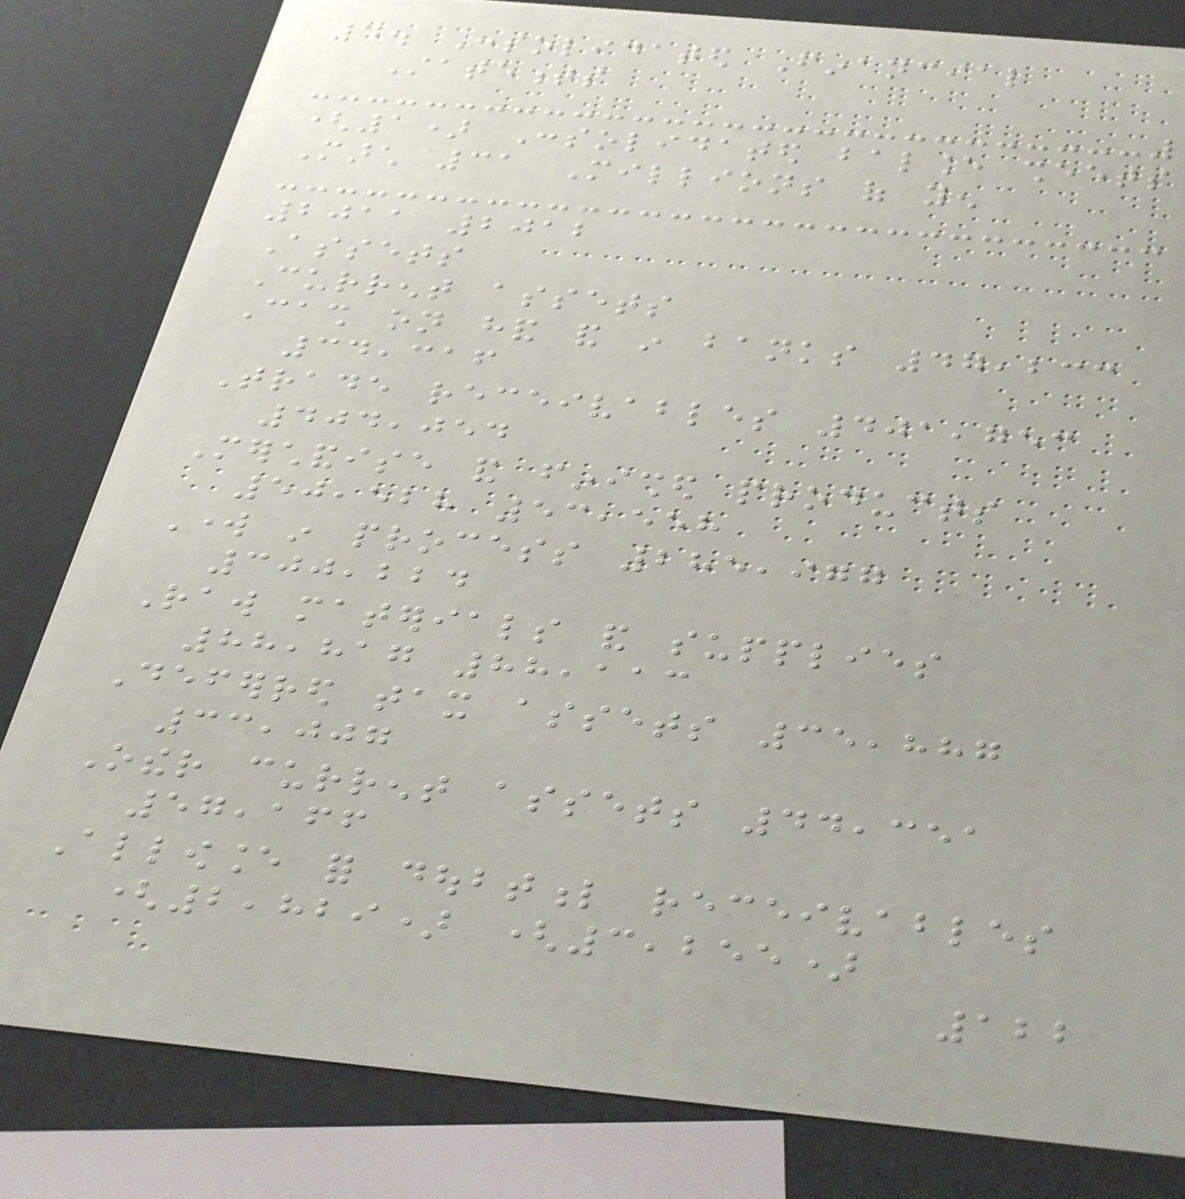4. Consolidated Financial
Statements
(1) Consolidated balance sheets
March 31 Millions of yen
2011 2012
Assets
Current assets
Cash on hand and in banks 47,233
34,316
Trade receivables 401,753
404,054
Merchandise and finished products
50,528 53,558
Work in process 285,977
300,224
Raw materials and supplies
88,817 88,113
Deferred tax assets 35,887
33,007
Other current assets 44,351
57,166
Allowance for doubtful receivables
(2,829) (3,255)
122
